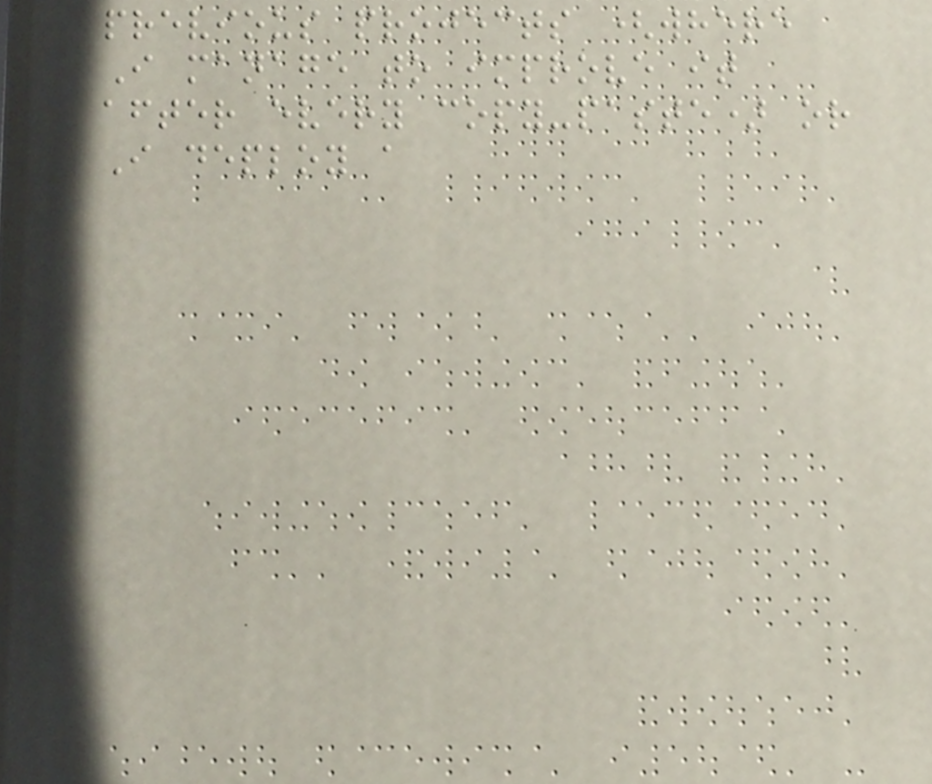previous projects (where
I manage to improve it
after every copy-paste) or
I deploy a
